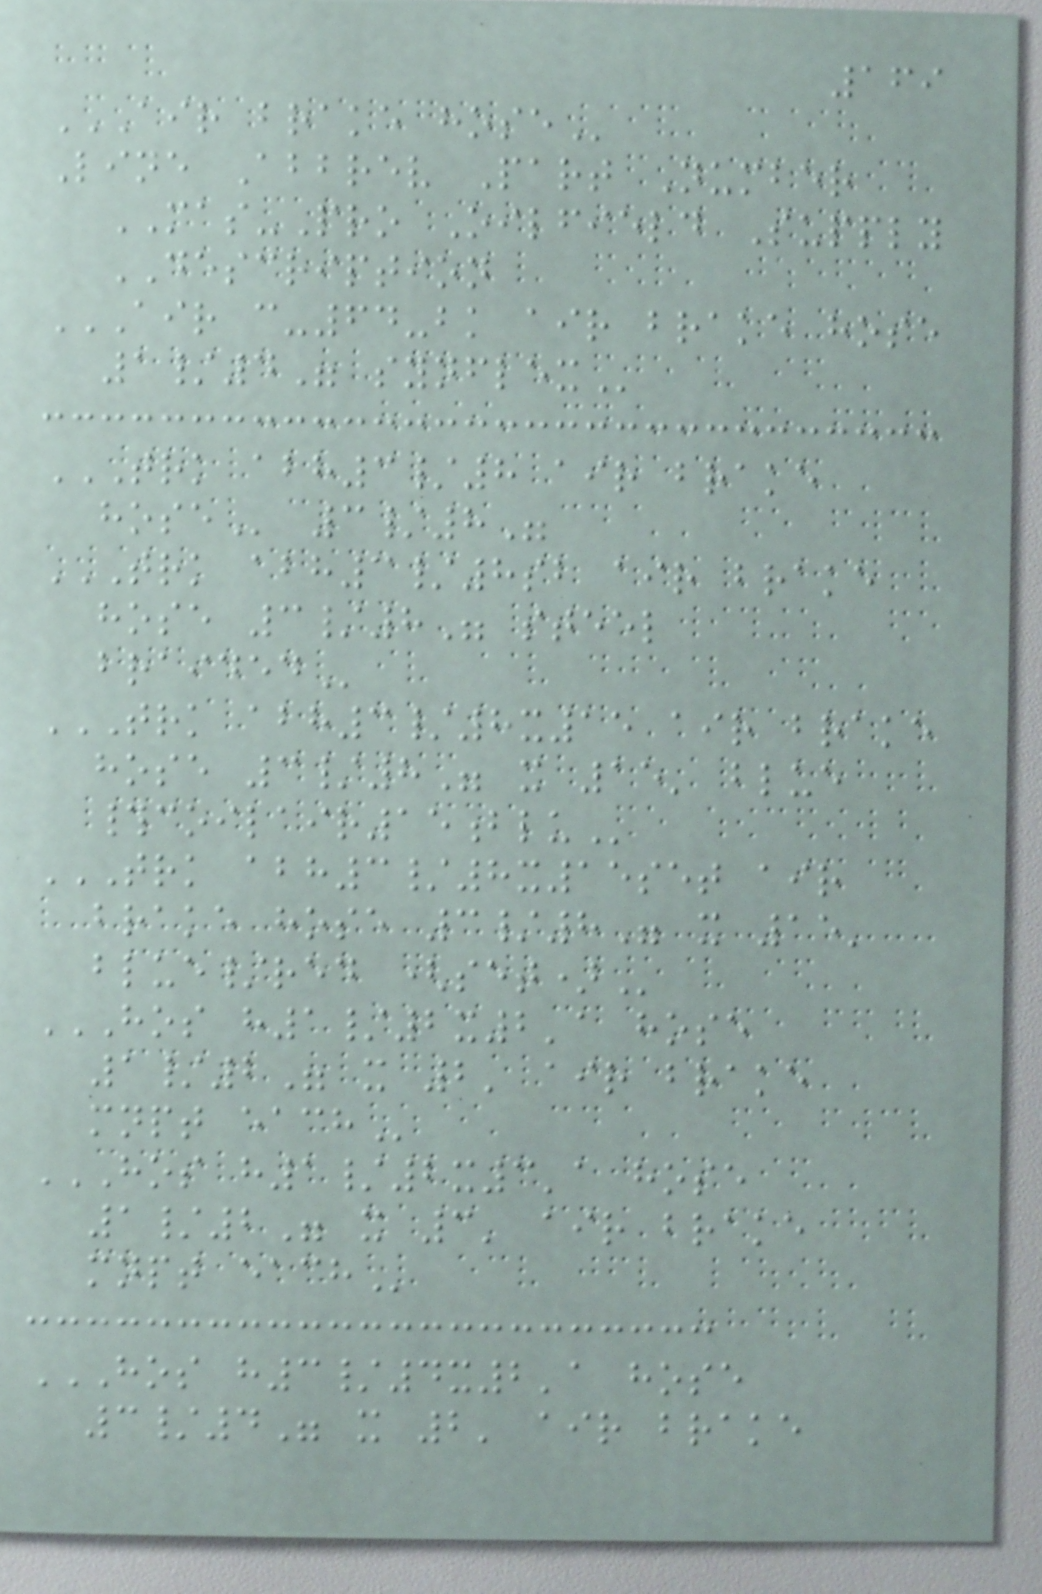169
AIR BRAKE HOSE
Line Abbrev Part Number
MAS-Pro Oilfield Supply
DESCRIPTION
AIR C-64-BK AIR BRAKE HOSE
1/4" SYNFLEX
TRK ABH3/8 AIR BRAKE
HOSE 3/8"
TRK ABH3/8SB AIR BRAKE
HOSE 3/8" STEEL
BRAIDED
TRK ABH3/8X15 AIR BRAKE
HOSE 3/8" X 15' BLUE
#COILAIR15BLU
TRK ABH3/8X15SET AIR
BRAKE HOSE 3/8" X 15'
BLUE/RED (SET)
HOS H1/2X2'A HOSE
1/2" X 2' AIR BRAKE
MNPT EACH
HOS H1/2X3'A HOSE
1/2" X 3' AIR BRAKE
MNPT EACH
HOS H3/4X2'A HOSE
3/4" X 2' AIR BRAKE
